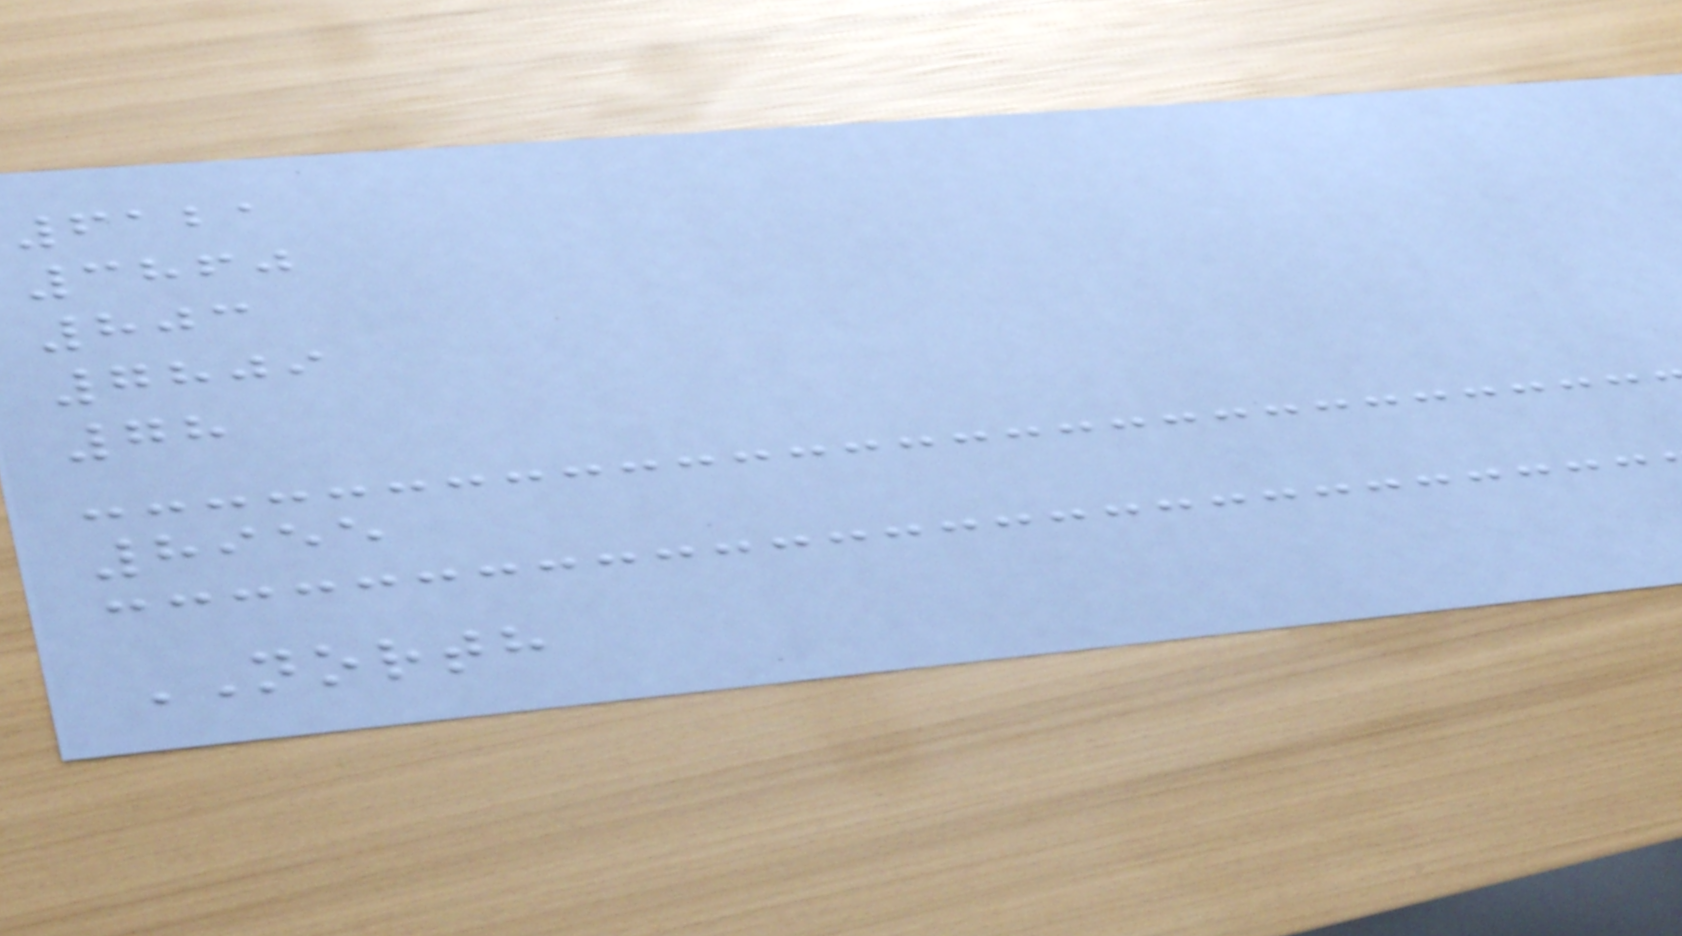6121
3860
803
7809
78
8955
NORTH
